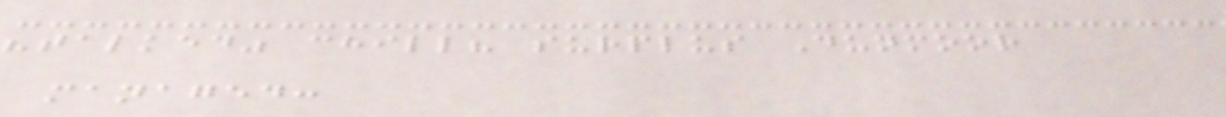"talked" chill? surplus Dunmoor
managed:
